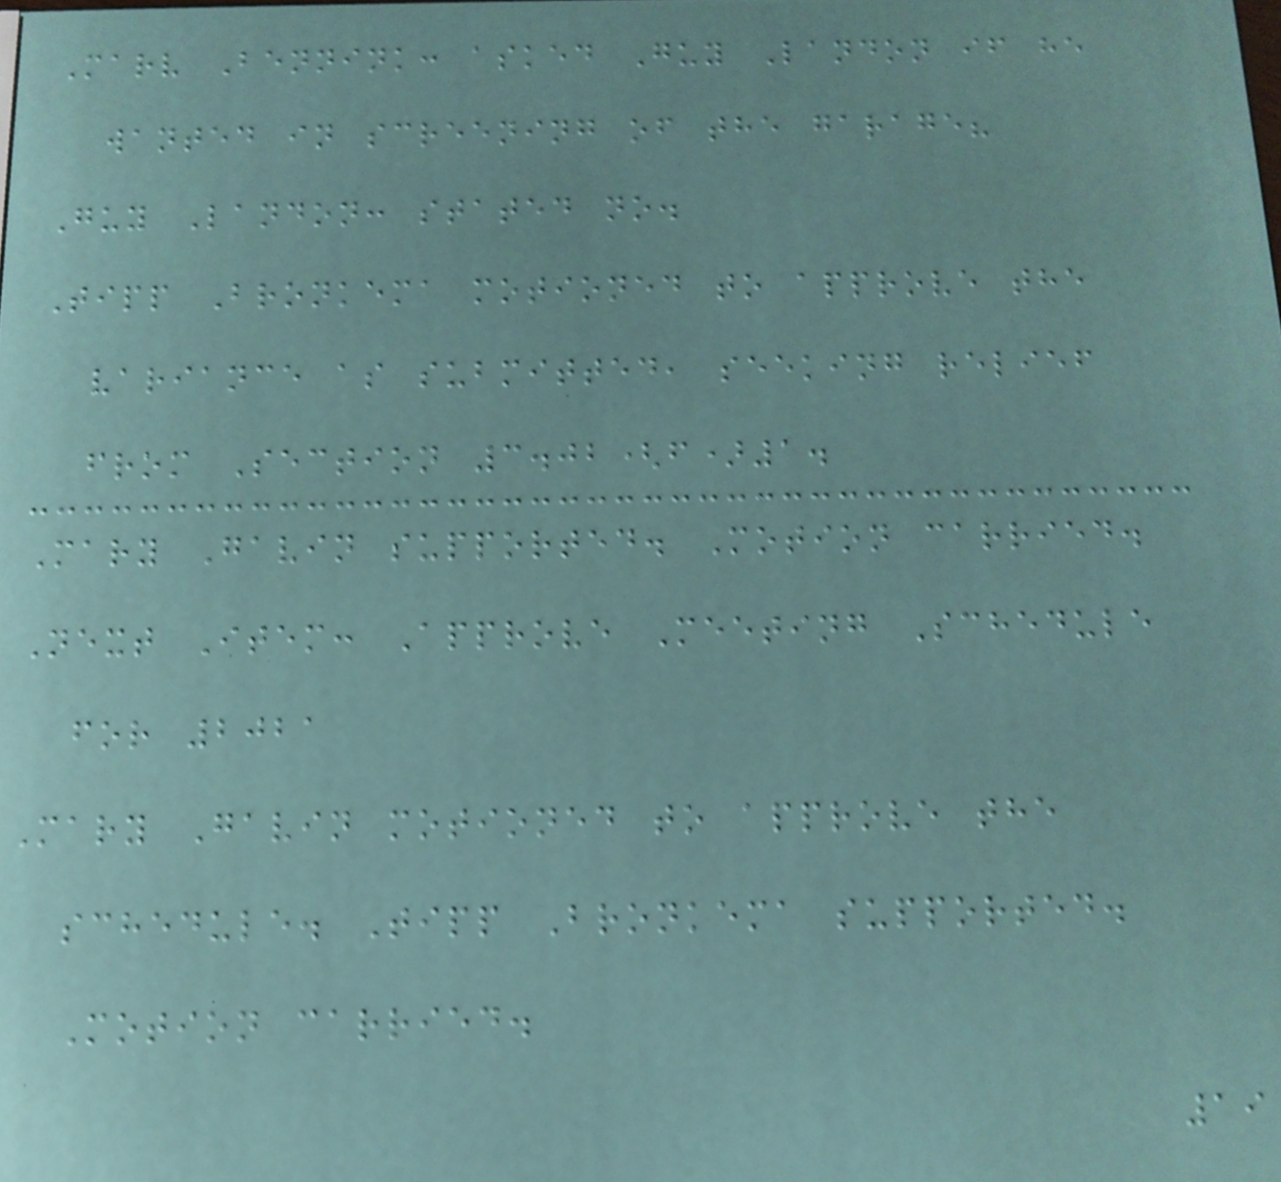Marv Bennink: asked Guy Landon if he
wanted in screening of the garage?
Guy Landon: stated no.
Tipp Bronkema motioned to approve the
variance as submitted, seeking relief
from Section 3.02(f)1.
Mary Gavin supported. Motion carried.
Next Item: Approve Meeting Schedule
for 2021
Mary Gavin motioned to approve the
schedule. Tipp Bronkema supported.
Motion carried.
19
